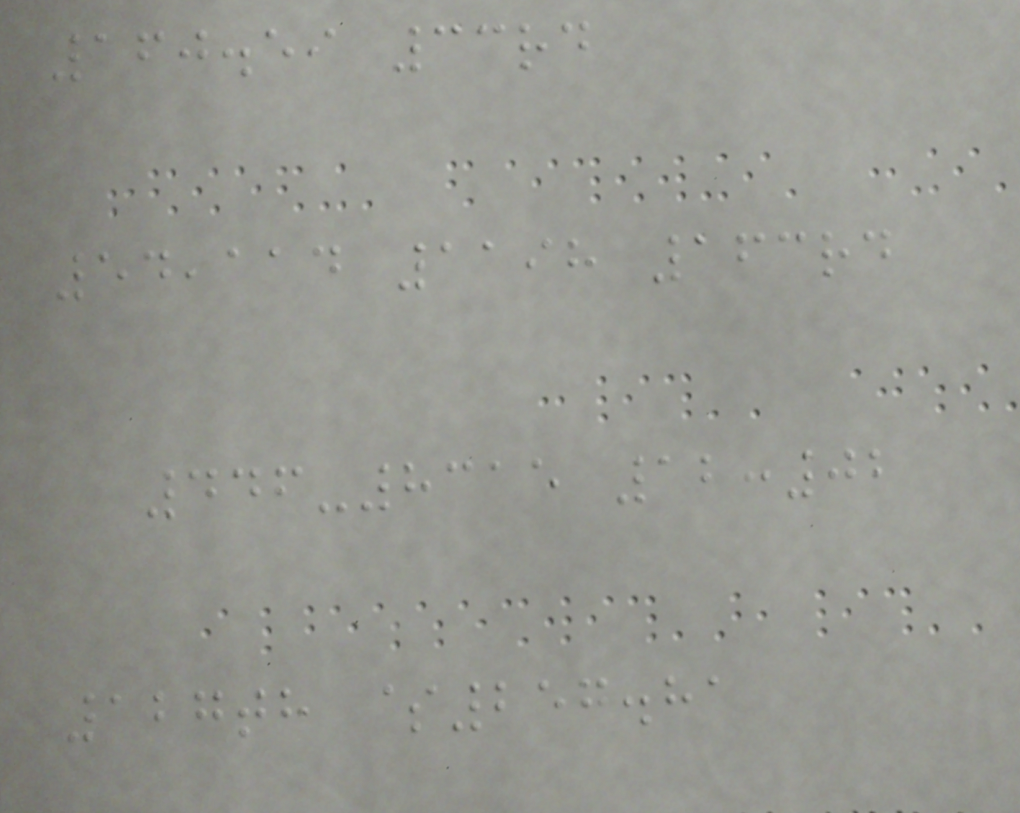160.59 33rd
54,114 1198 163rd
446-8315 12:02
127th $257.81
